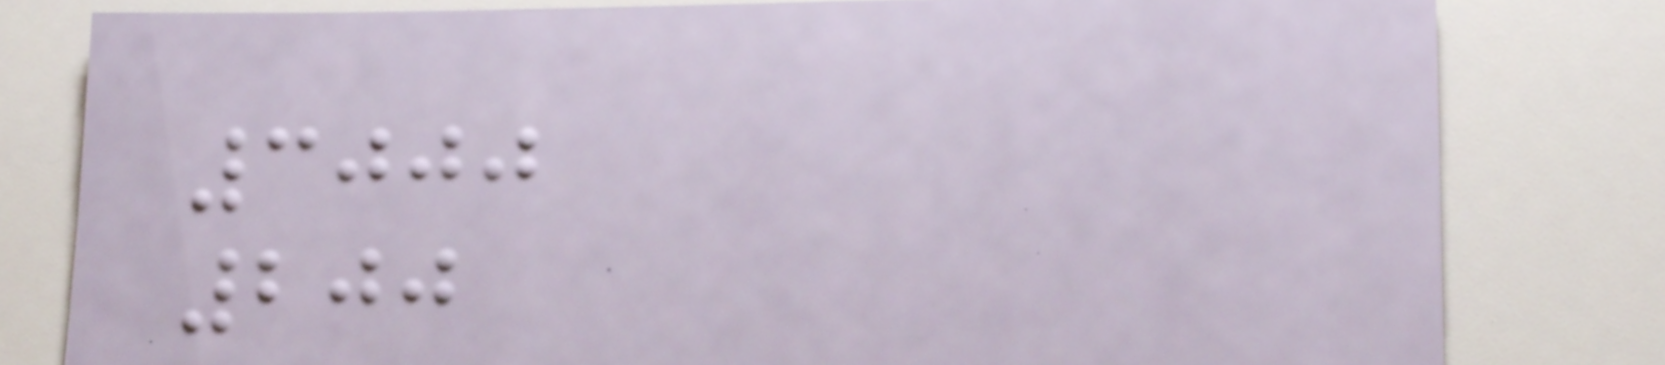3000
200
